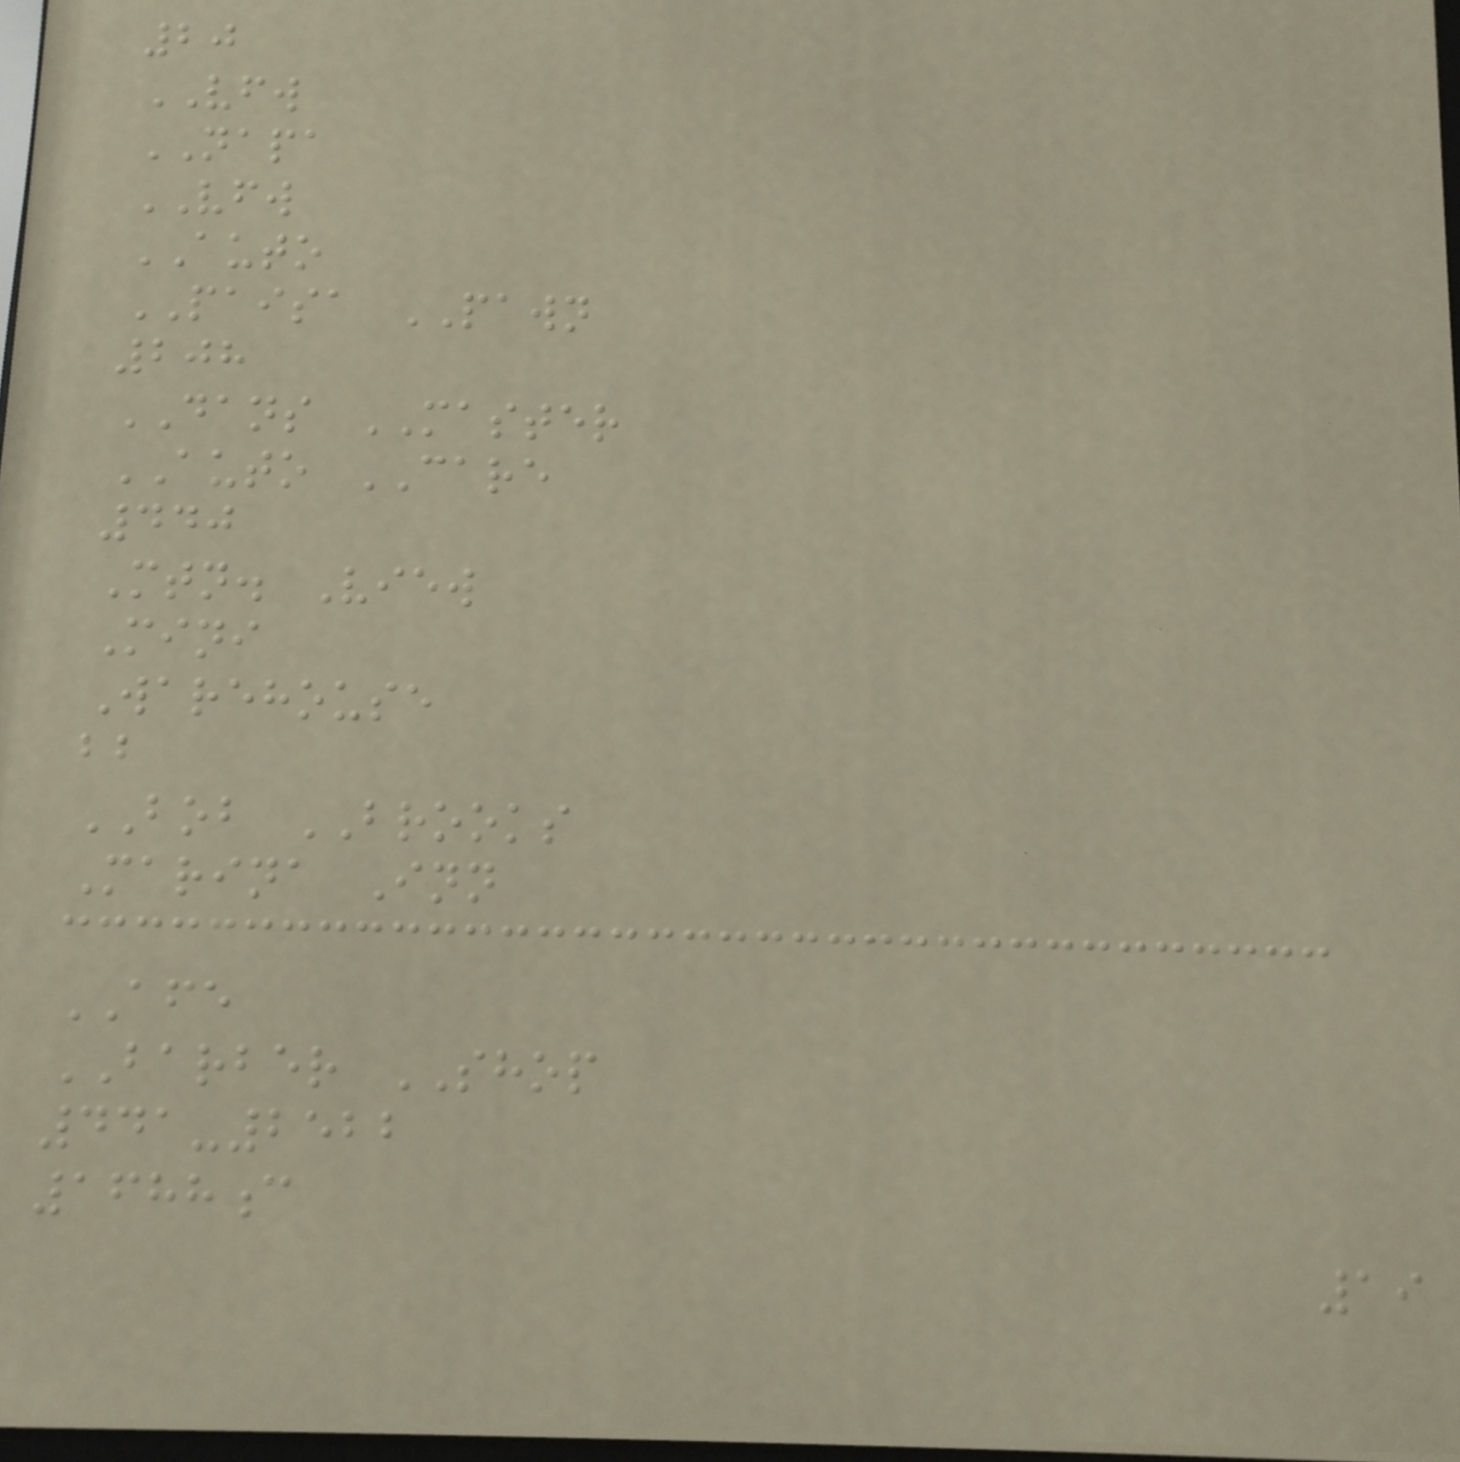20
VFW
NAPA
VFW
AUTO
PAISA PAWN
208
DANS MASTER
AUTO CARE
440
Mtn. View
Mini
Warehouse
bb
BOB BROOKS
Marina Inn
AFE
BARBER SHOP
441-2522
1688c
19
